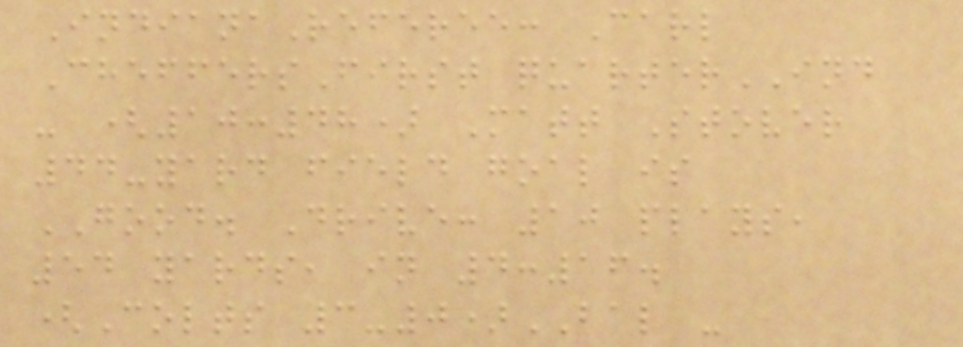IndianaReferee: Carl
CheffersFirst quarterIND
- (10:48) Matt Stover
44-yard field goal is
GOOD. Drive: 10 plays,
54 yards, in 4:16.
(Colts 3-0)BAL -
